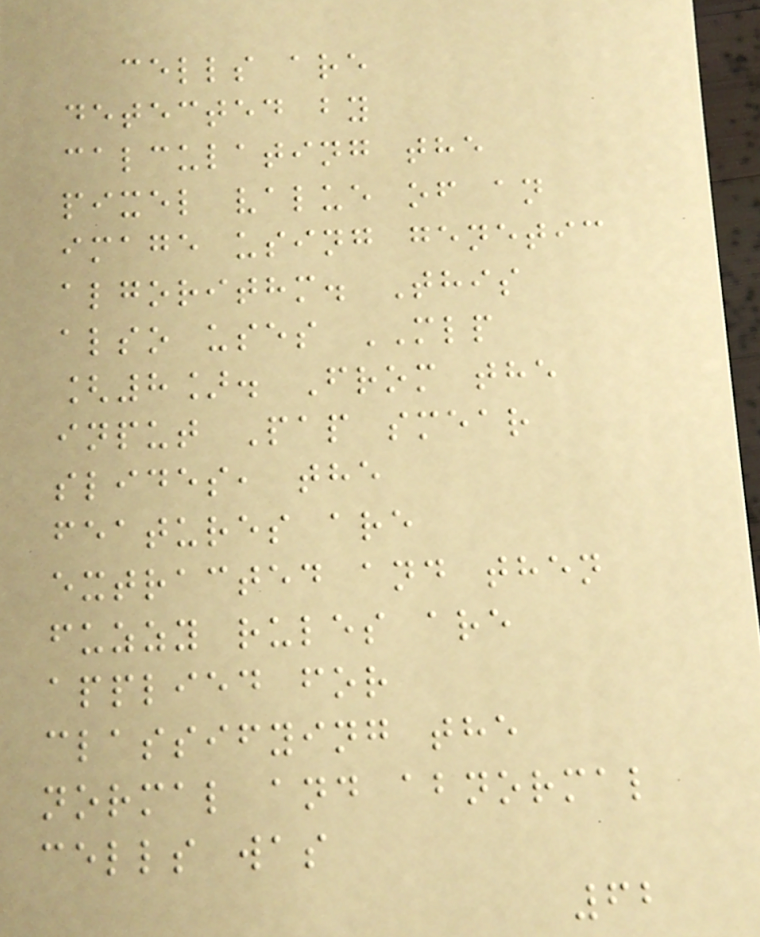cells are
detected by
calculating the
pixel value of an
image using genetic
algorithm. This
also uses MLP
[8]. From the
input Pap smear
slides, the
features are
extracted and then
fuzzy rules are
applied for
classifying the
normal and abnormal
cells was
62
